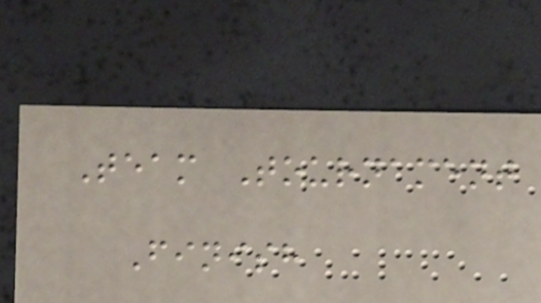Team Tournament
Finish
